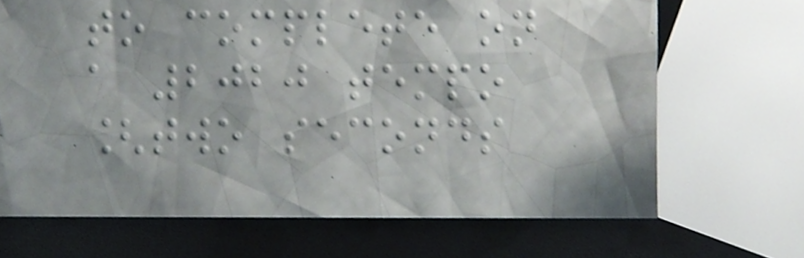to complete on
a 2020 tempo
[two seconds
